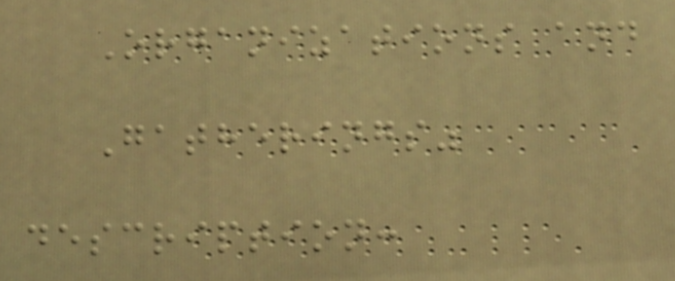Organizations and
Gatherings"
description:
